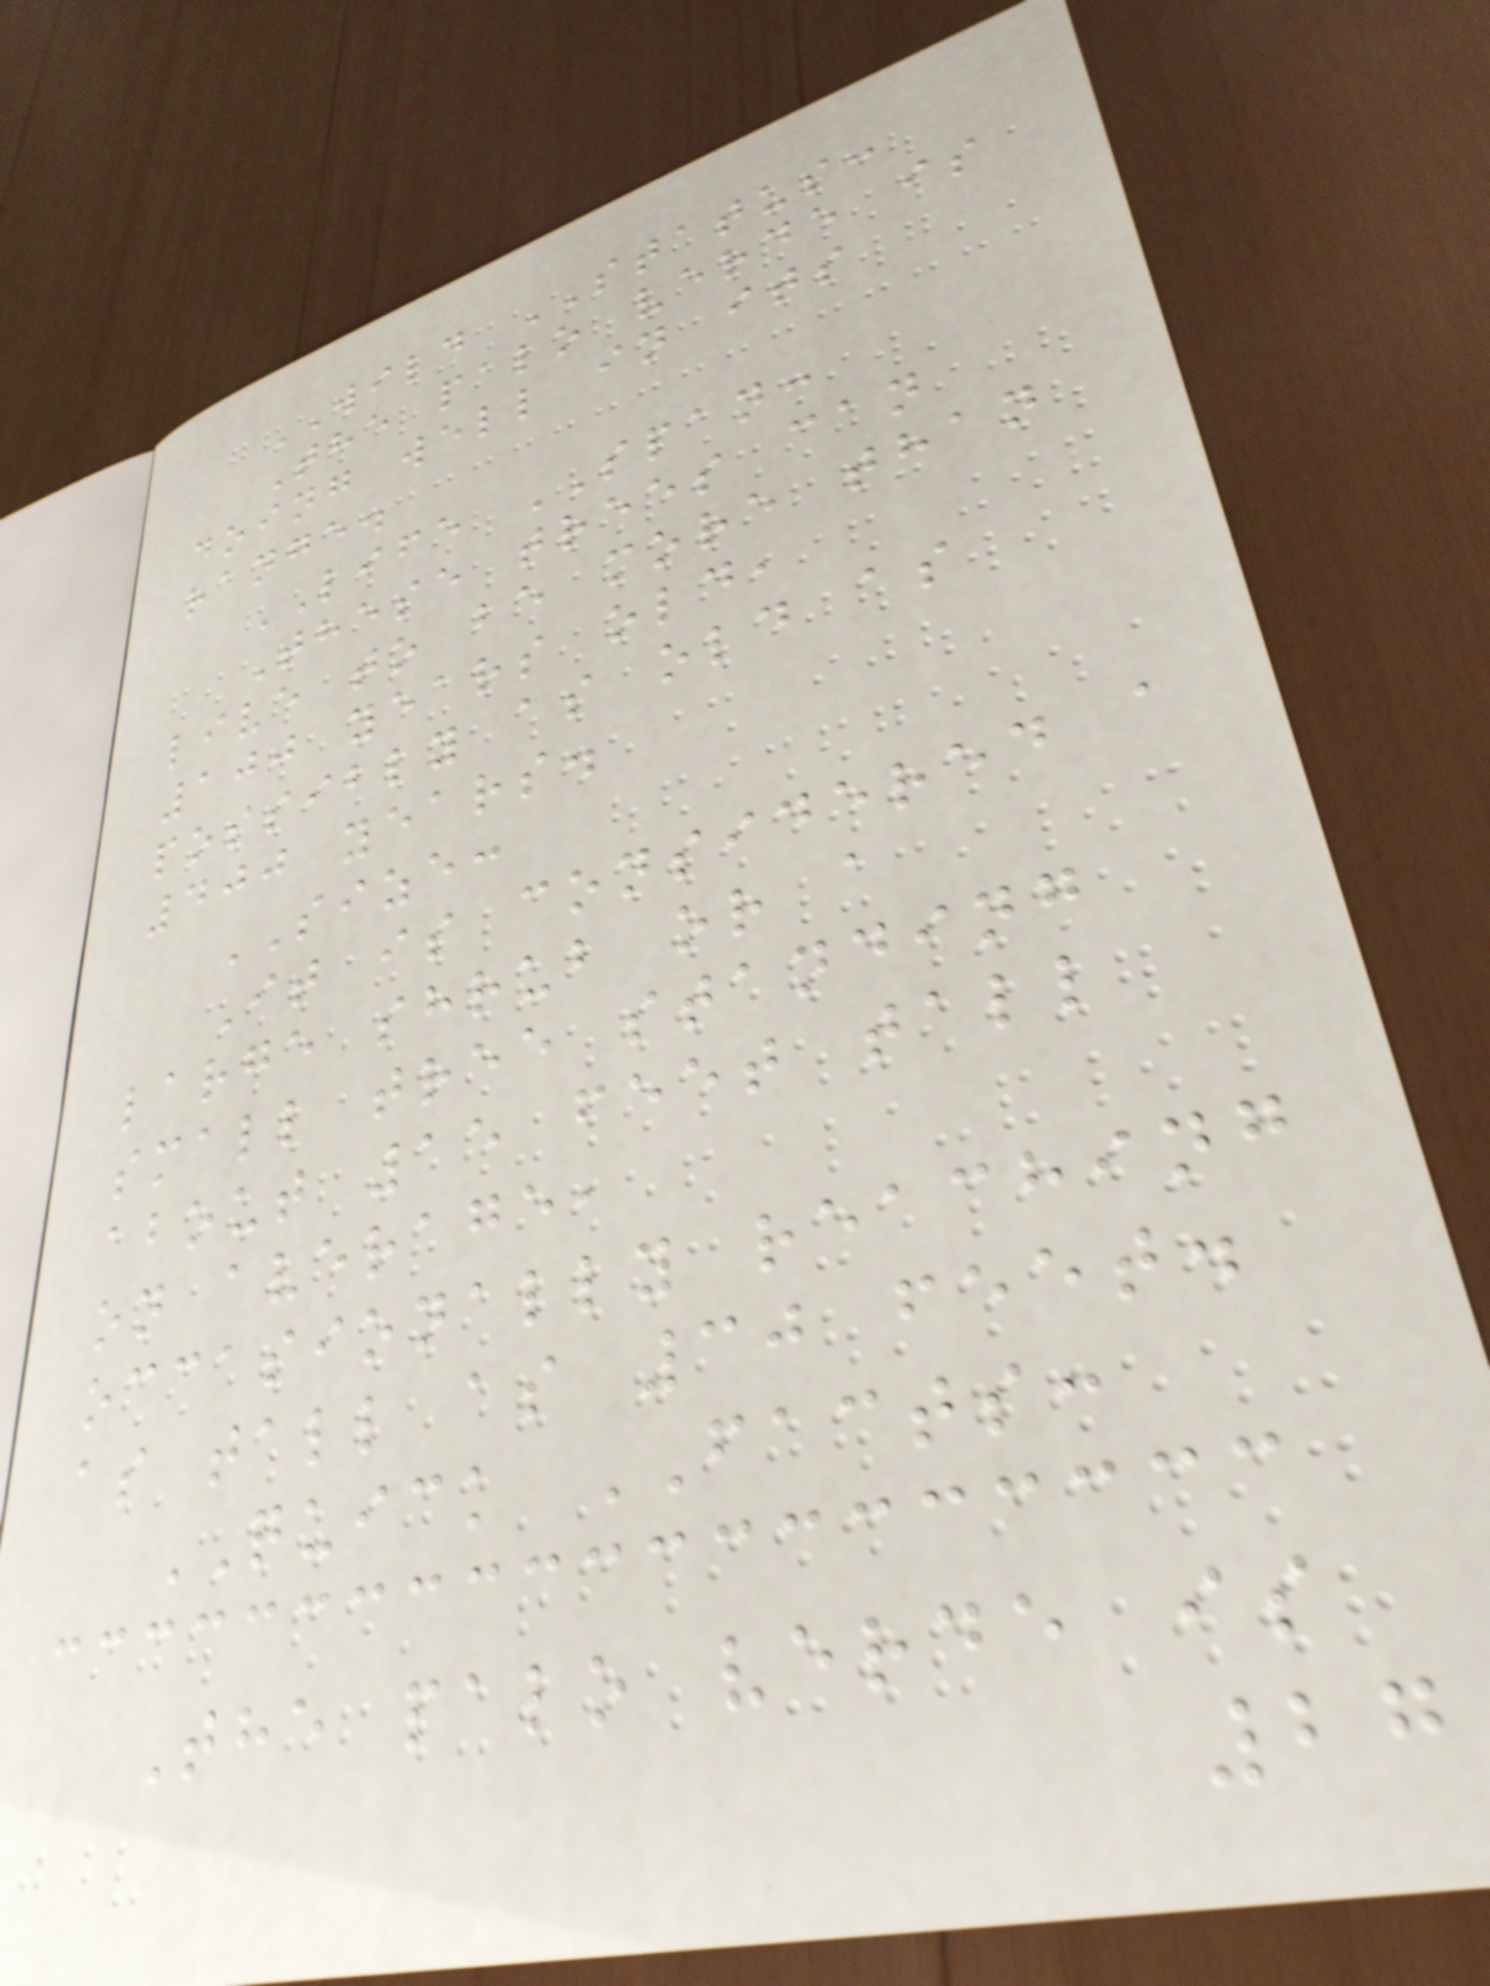WILD STATUS:
The palo verde is
doing well in its
range.
LIFE SPAN:
These trees can
live to be more than
100 years old,
possibly as old as
400 years.
SIZE:
It is considered a
large shrub or a
small tree standing
about 15 feet tall
on average,
occasionally reaching
as tall as 30 feet.
QUICK FACTS:
The palo verde is
27
